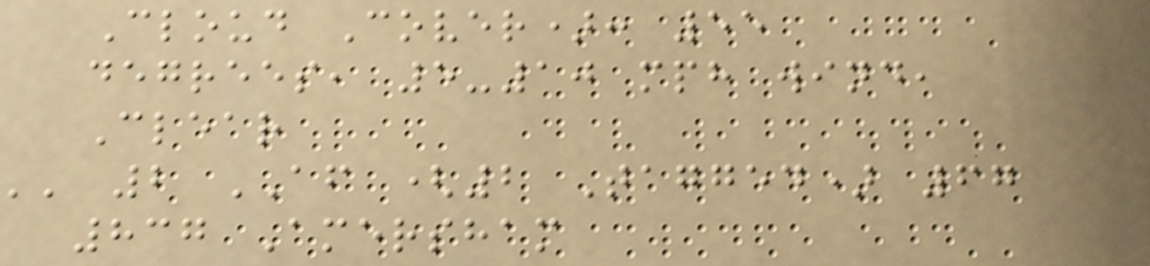Cloud Cover): 55
degrees, 5-10 mph wind,
Clear
'' 2 AF (2 Tagged) 67
837 Amersham
